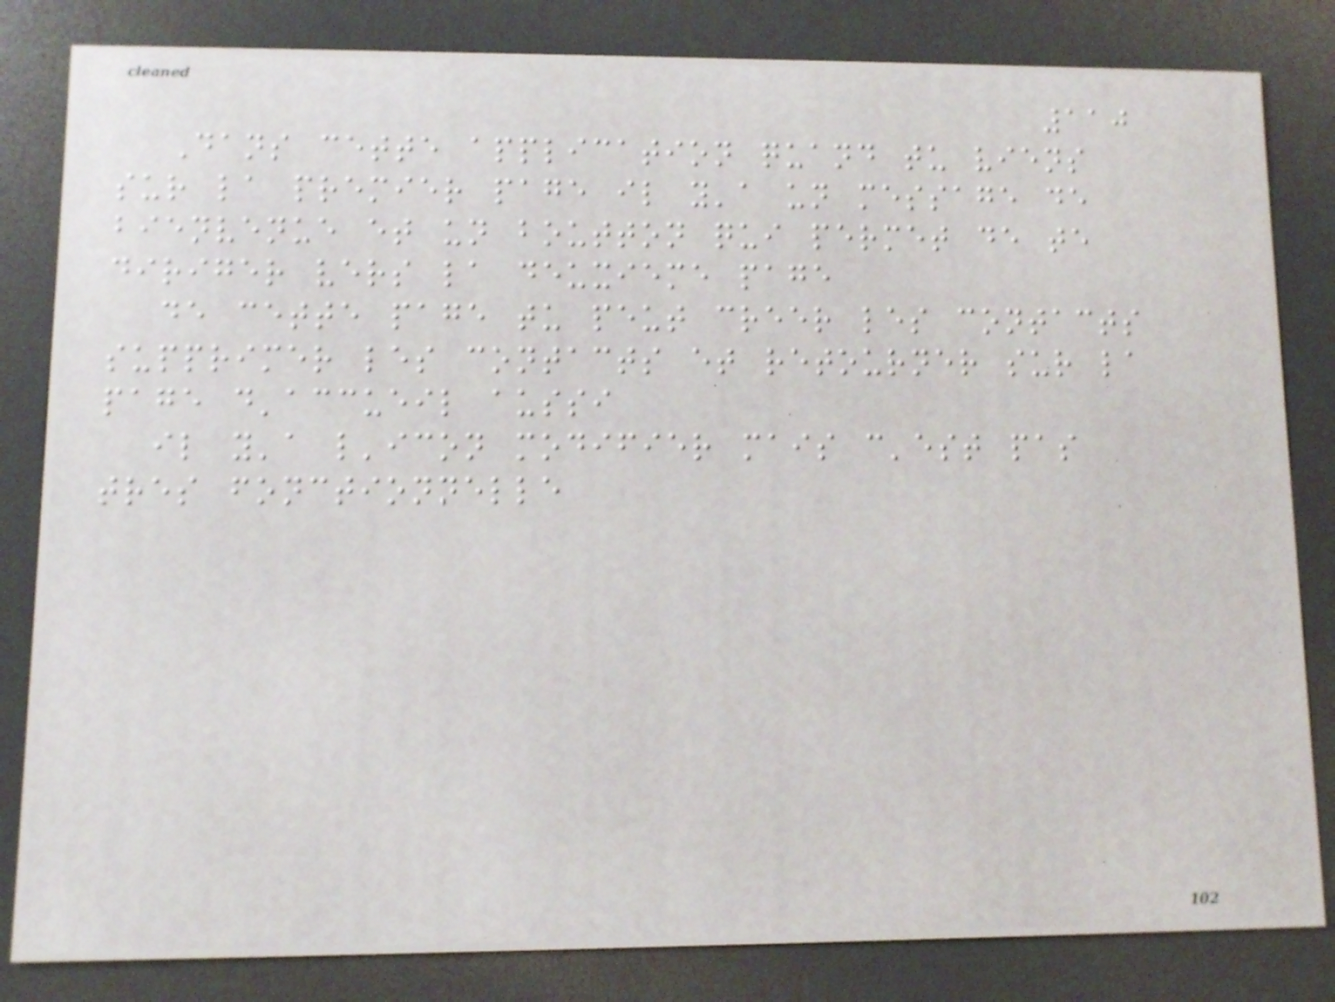110
Dans cette application quand tu viens
sur la premier page il y'a un message de
bienvenue et un boutton qui permet de te
diriger vers la deuxieme page
de cette page tu peut creer les contacts
supprimer les contacts et retourner sur la
page d'accueil aussi
il y'a l'icon modifier mais c'est pas
tres fonctionnelle
